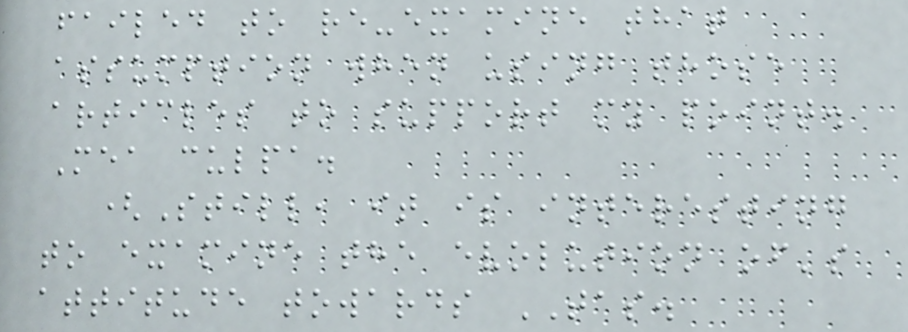failed to re-examine that
assumption when using those
articles to support my point.
Mea culpa.
(Still, it is interesting
to examine the evolution of's
attitude towards TAS.
